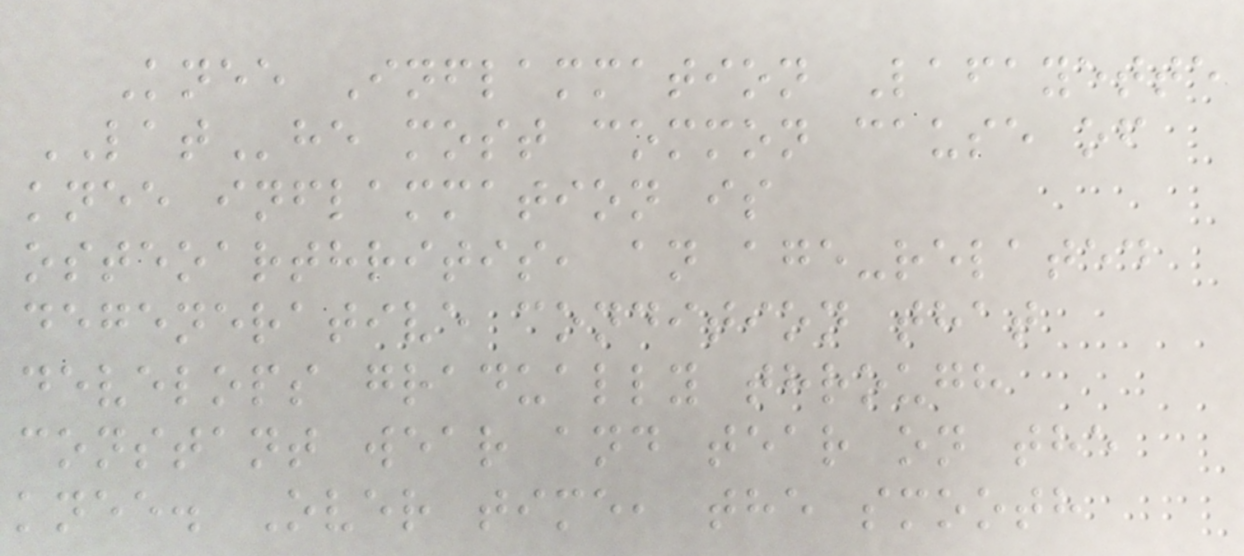Knee Inflammation Lafayette
LAThe most common cause of
knee inflammation is
osteoarthritis, an age-related
degenerative condition that
develops gradually through
constant wear and tear on the
knee. Over time, the smooth
